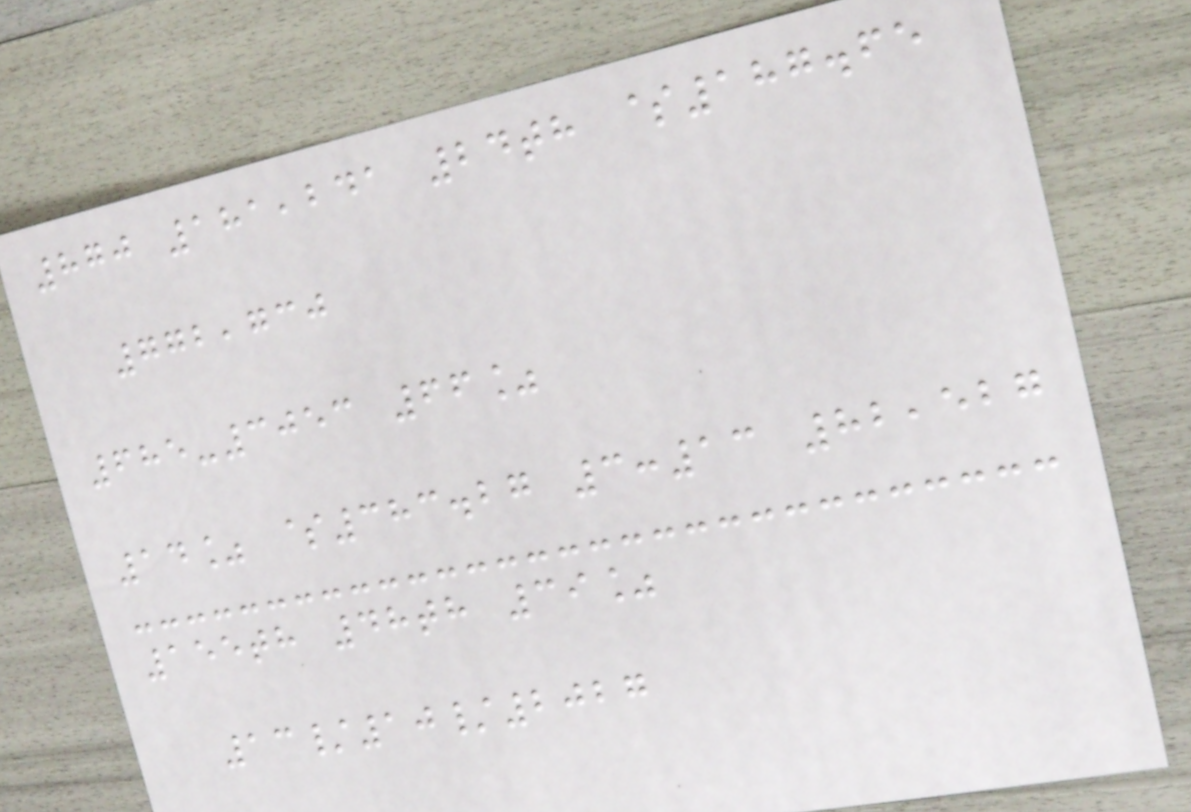870 181,241 24th $187.65
772,730
685-3053 66%
14% $383.27 3:13 82,527
155th 48th 39%
13/10/2027
